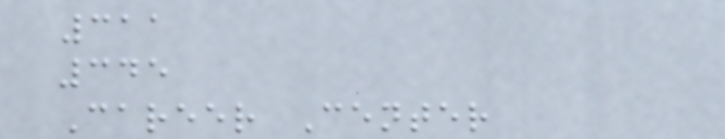311
345
Career Center
